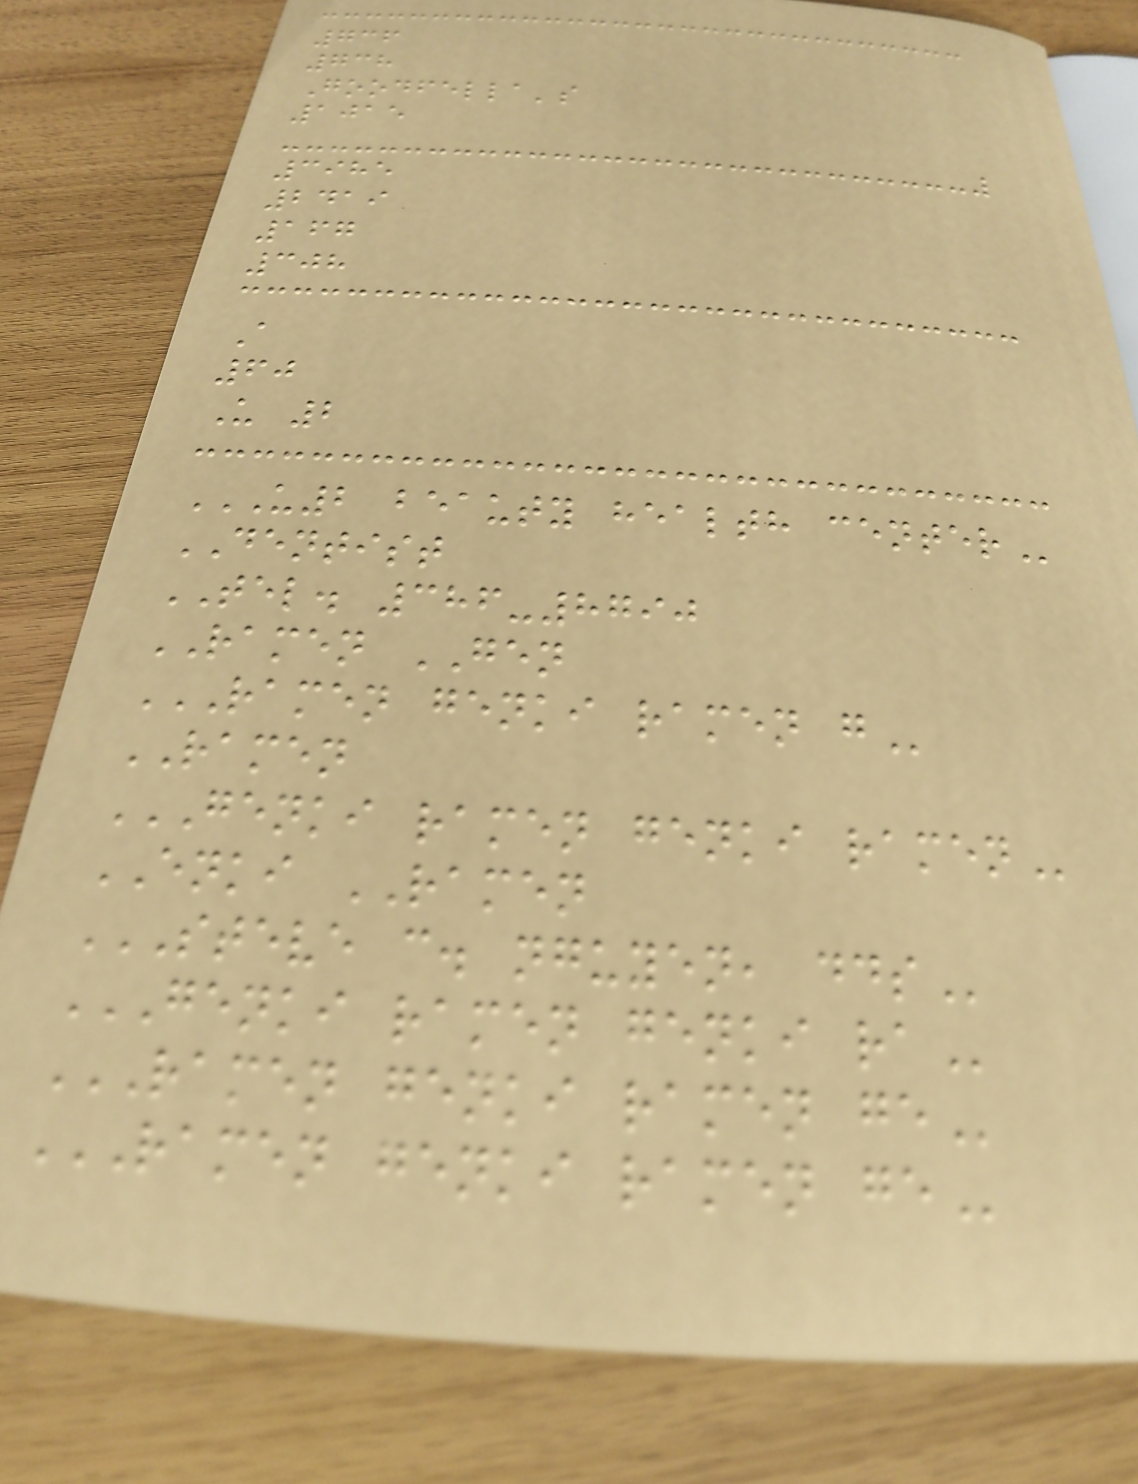736
738
Goodfella's
1015
3985
2419
167
308
A
60
U 2
U2 BEAUTY HEALTH CENTER
DENTIST
TEL. 386-8790
RAMEN GEN
RAMEN GENKI RAMEN G
RAMEN
GENKI RAMEN GENKI RAMEN
ENKI RAMEN
STEVE C. NGUYEN, DDS
GENKI RAMEN GENKI RA
RAMEN GENKI RAMEN GE
RAMEN GENKI RAMEN GE
